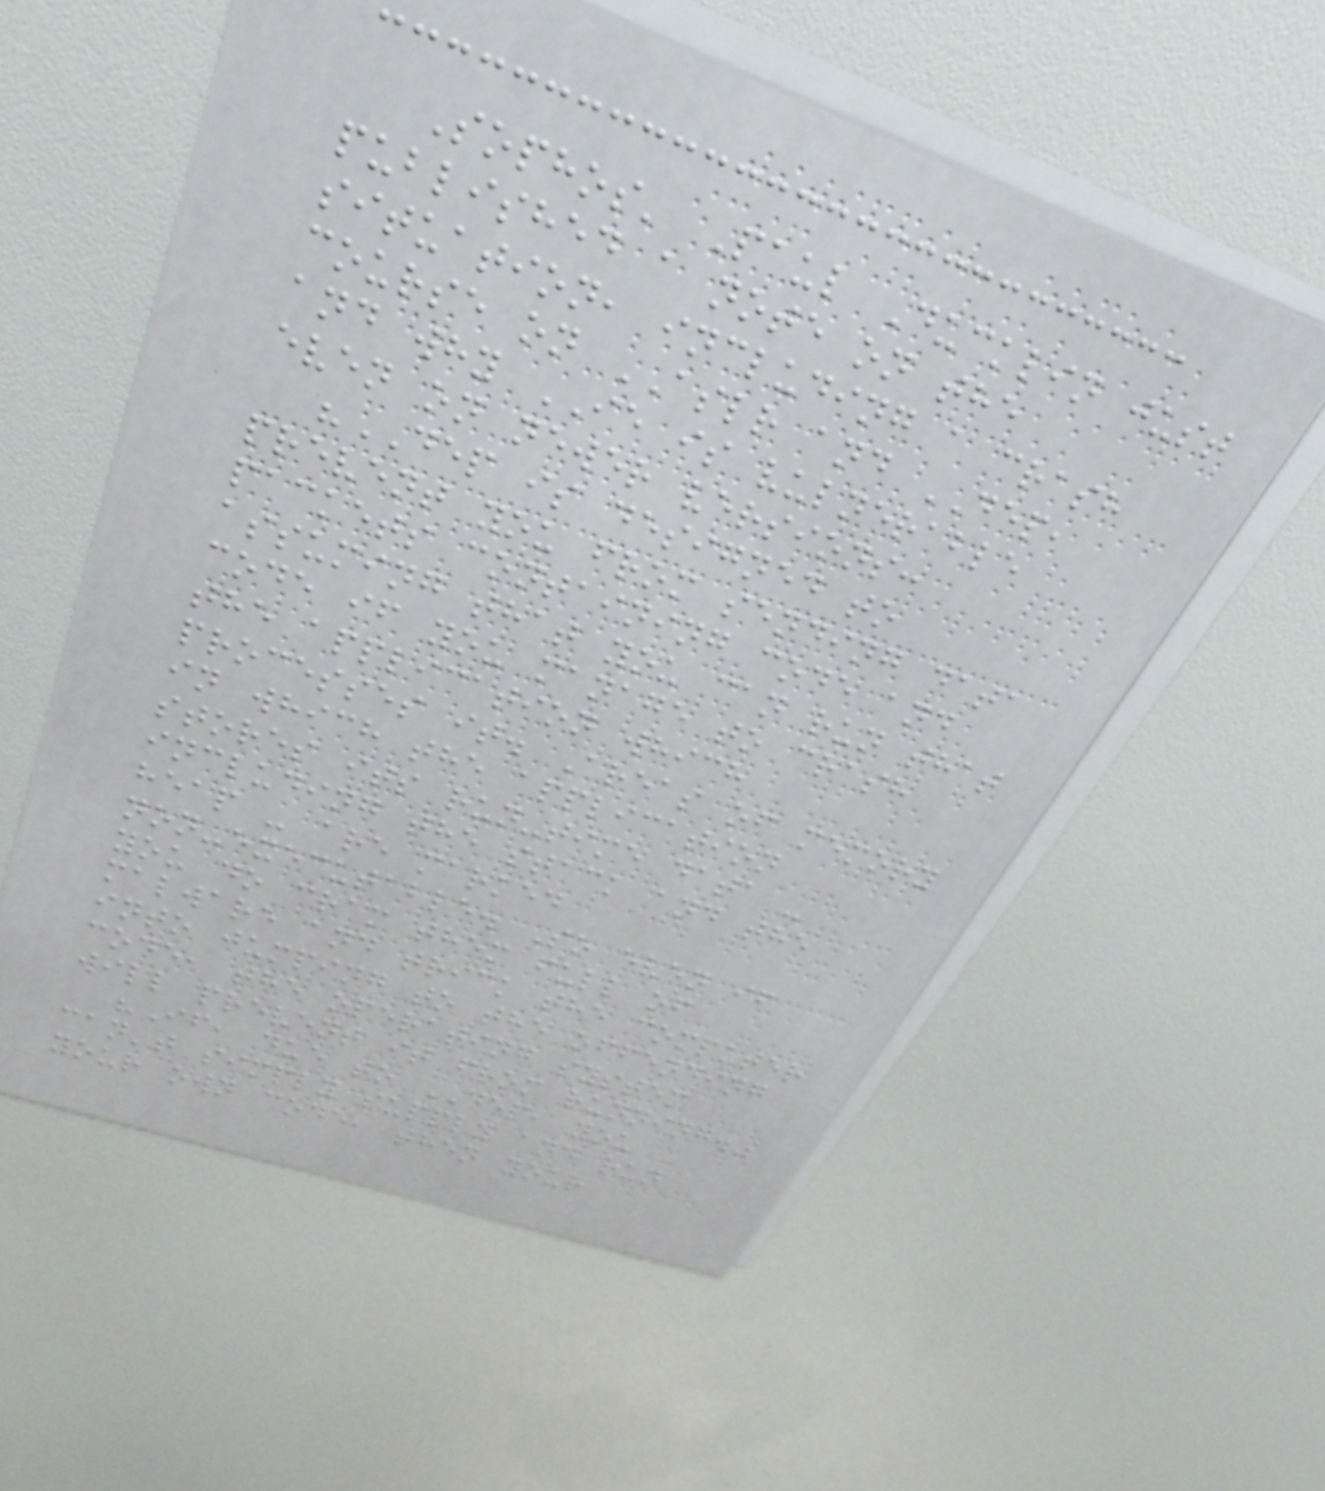Sophos' Paul Ducklin just
published a note on the
situation, including a crash
course on ASLR and DEP,
and why IE is vulnerable
even on newer versions:
"DEP is designed to
prevent you from sending data
packets containing code and
assuming that you can run that
code if you manage to crash
the application which
processes it. Areas of memory
in which the application
stores its run-time data -
including the stack and the
heap - are marked
non-executable. So even if
you do cram them full of
malware and trick the computer
into jumping to the offending
code, the operating system
will prevent it from running."
"If, due to DEP, you
can't simply supply and run
your own code, then your
